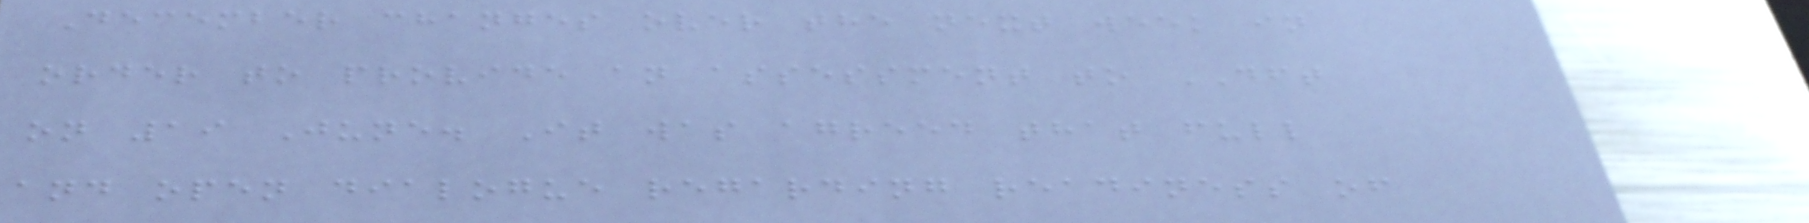December changes over the next week in
order to provide an assessment to DFT
on 19 June. It was agreed that full
and open dialogue regarding readiness of
